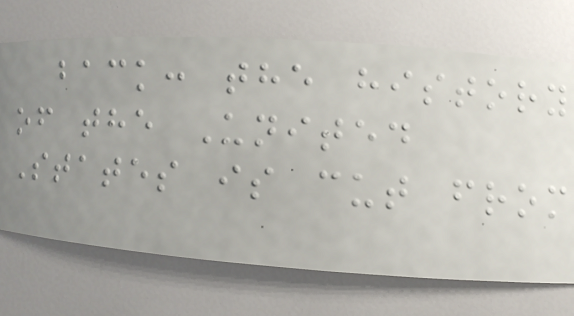back: the history
of the United
States is cut from
